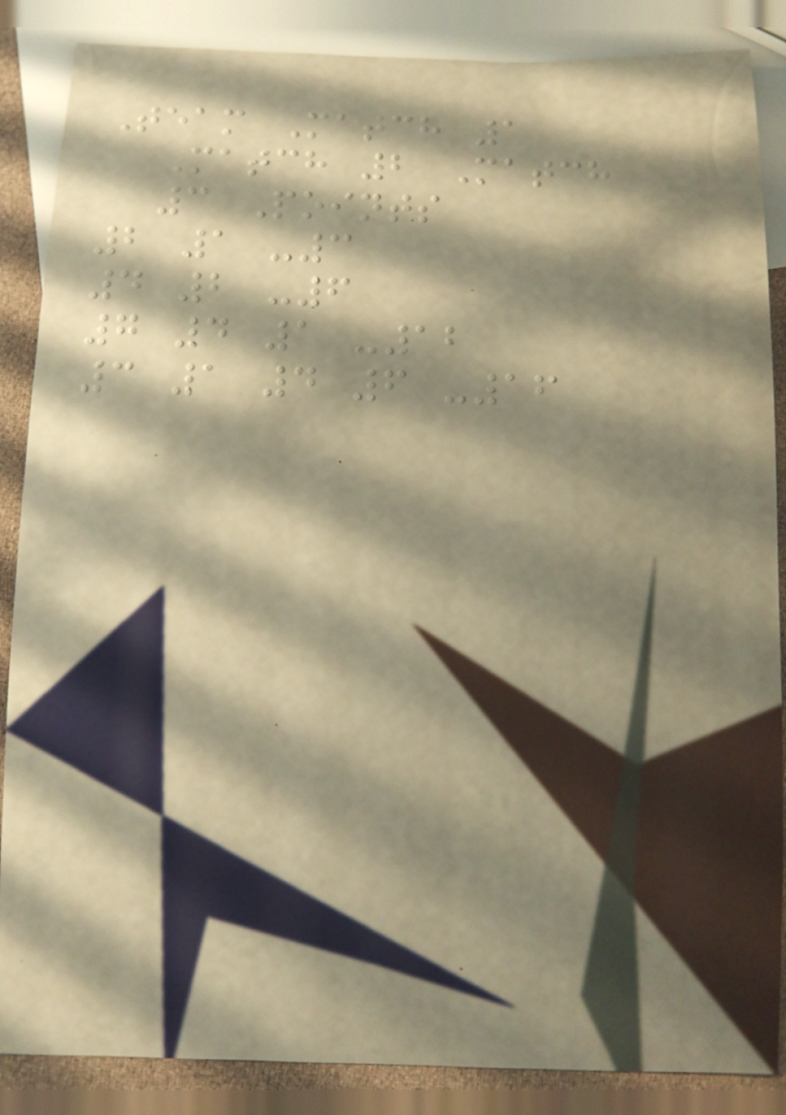Team Match 1
Match 2 Match
3 Points
2 1 -3
4 2 -6
7 4 1 -12
3 1 4 6 -16
